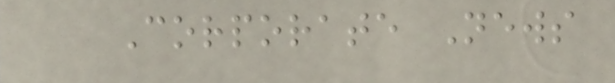Corporate News
